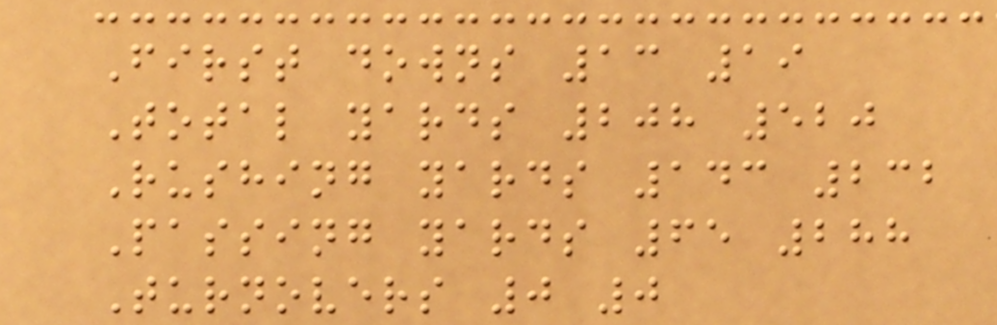First downs 13 19
Total yards 208 520
Rushing yards 143 232
Passing yards 65 288
Turnovers 0 0
